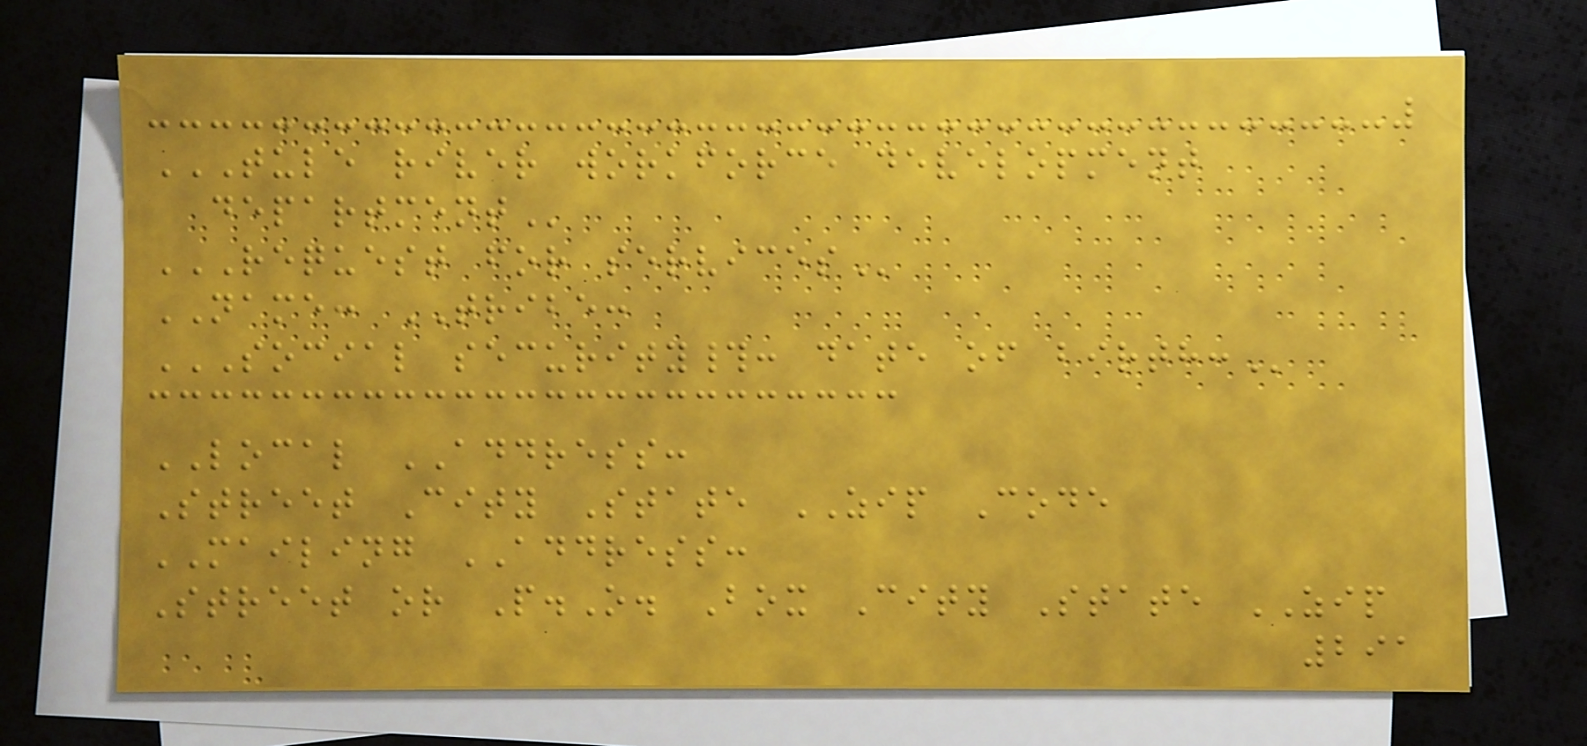TULE RIVER WORKFORCE DEVELOPMENT
DEPARTMENT
REQUEST FOR SERVICES
NAME: TRIBE:
SOCIAL SECURITY#: DATE OF BIRTH:
LOCAL ADDRESS:
Street City State ZIP Code
MAILING ADDRESS:
Street or P.O. Box City State ZIP
291
